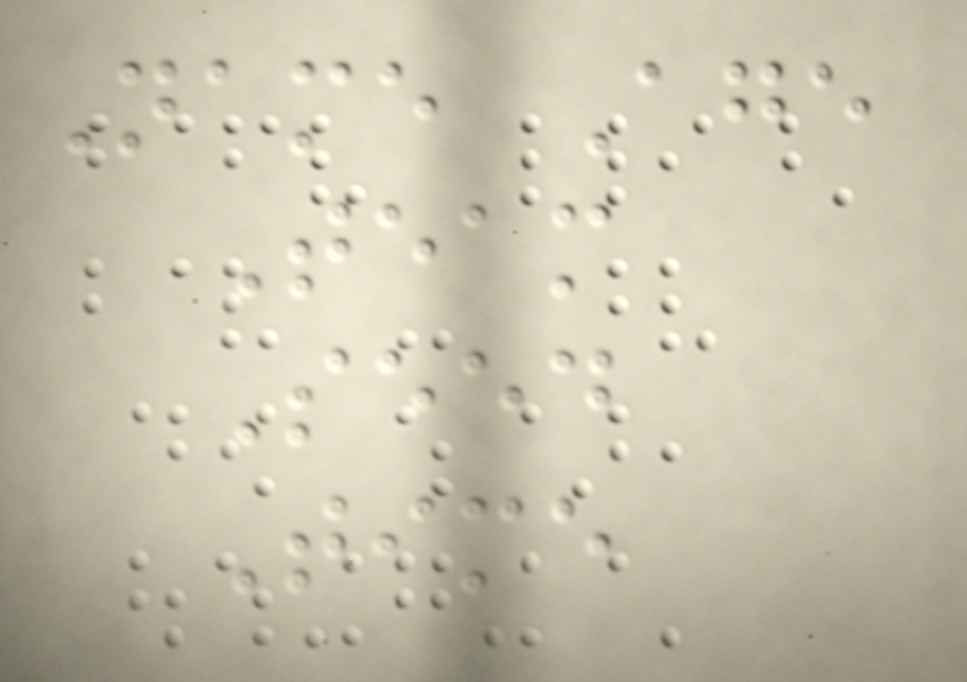Name Age
Team
Seed
Time
